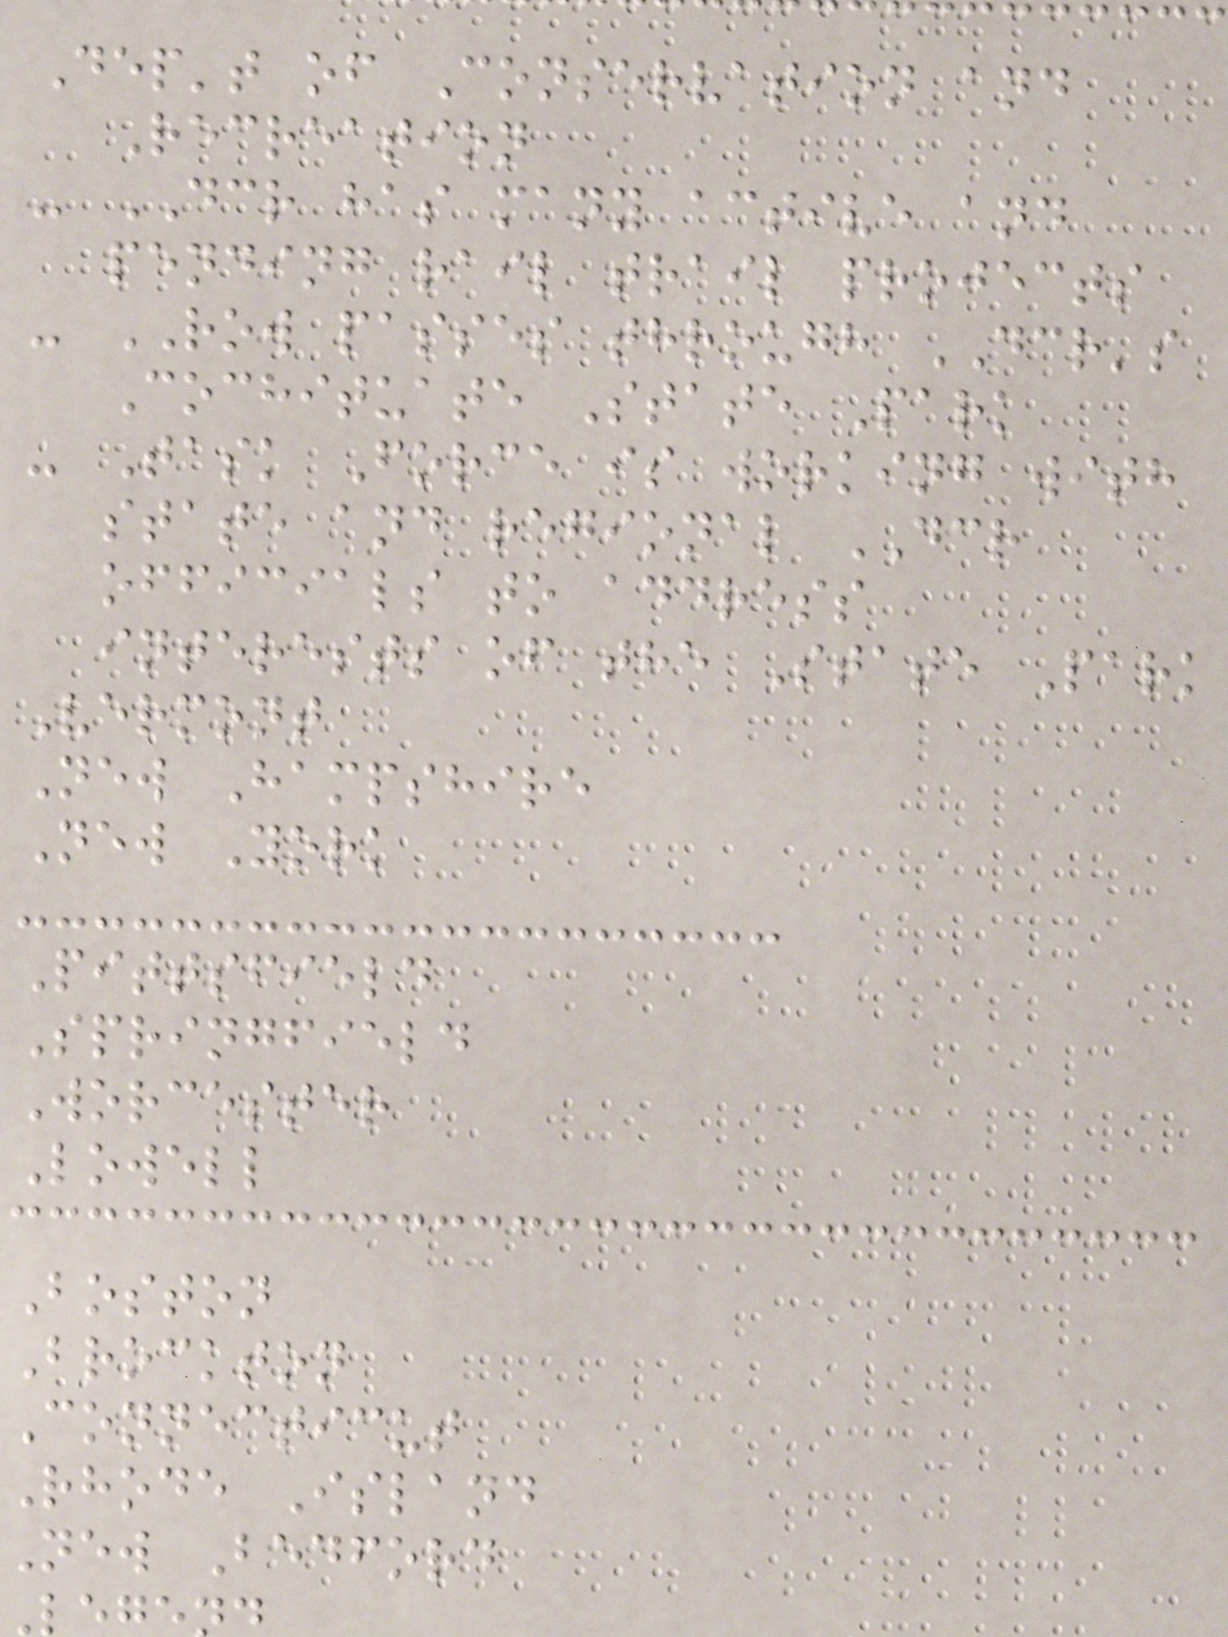Dep't of Conservation and
Recreation
- DCR has many active and
pending rail trail projects
- ROW passes through DCR's
Cochituate State Park
- Task Force is working with
state and regional DCR
officials to address
interests of the State Park
Vermont
New Hampshire
New York
Pittsfield
Springfield
Worcester
Lowell
Boston
Brockton
Connecticut
Rhode Island
New Bedford
